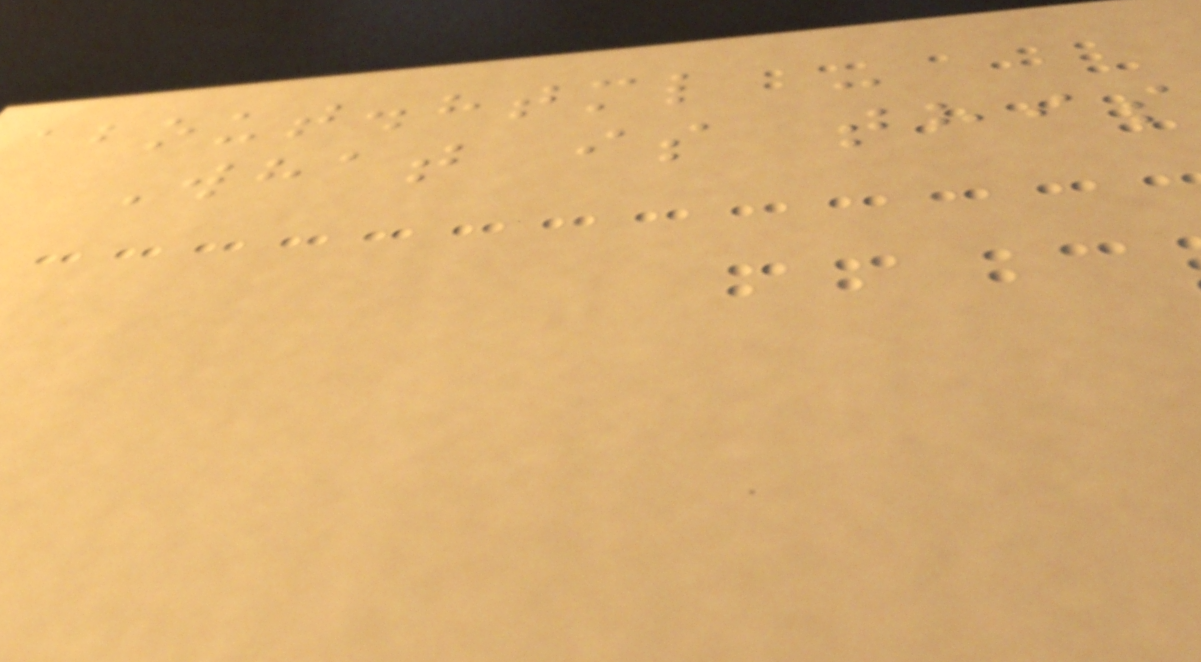about.html -
What is this
